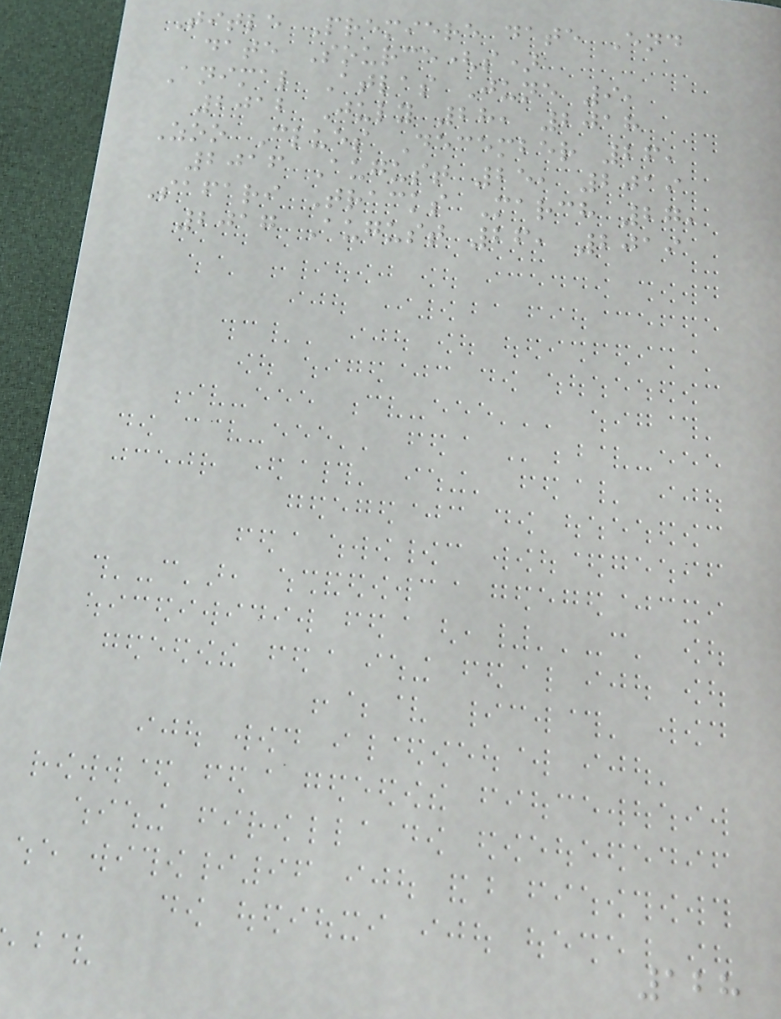Title Premiere date End
date Source(s)
Animal Atlas June 9,
2012 July 28, 2018
Zoo Clues December 26,
2016 August 25, 2019
Safari Tracks March 27,
2017 August 26, 2019
128
